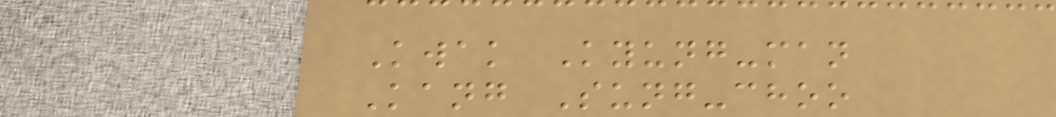Kwak Kyung-man
Kang Sung-choo
